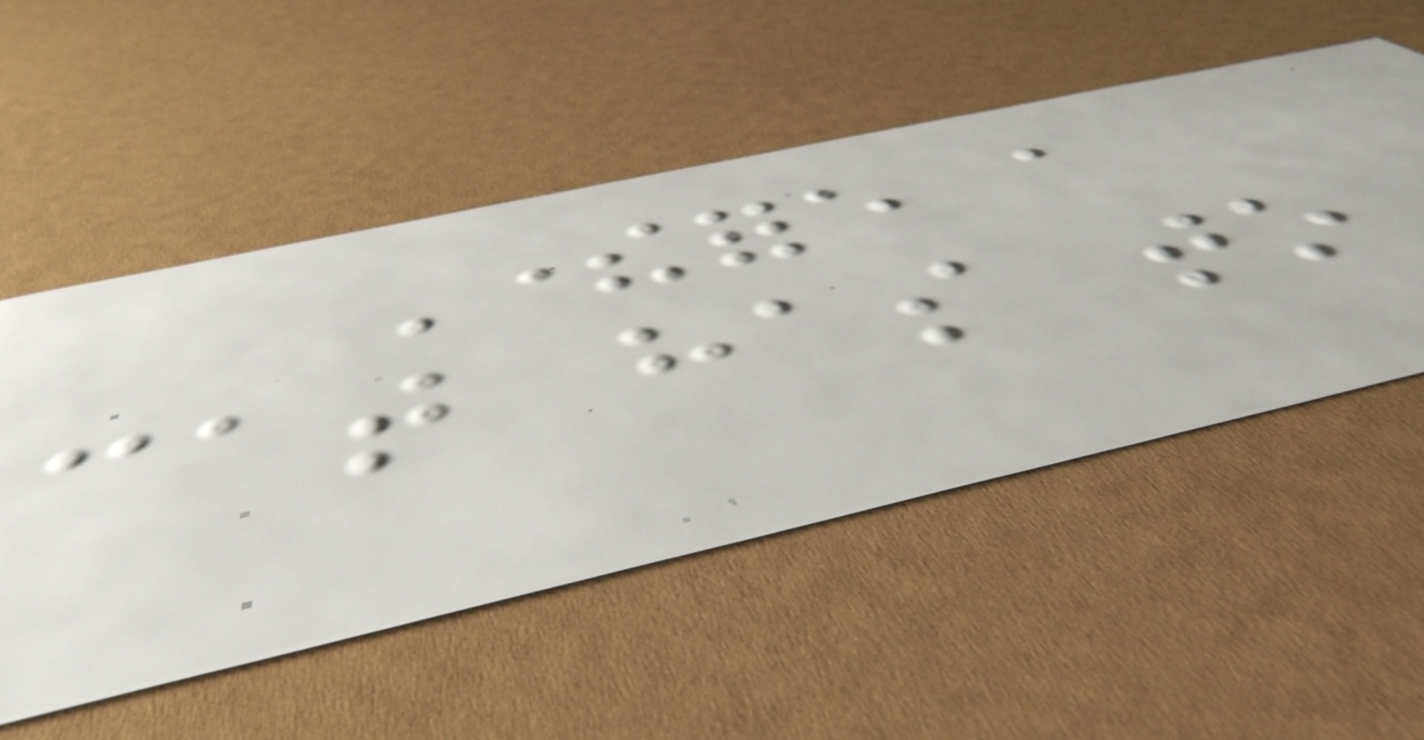Therefore a
cat has to
